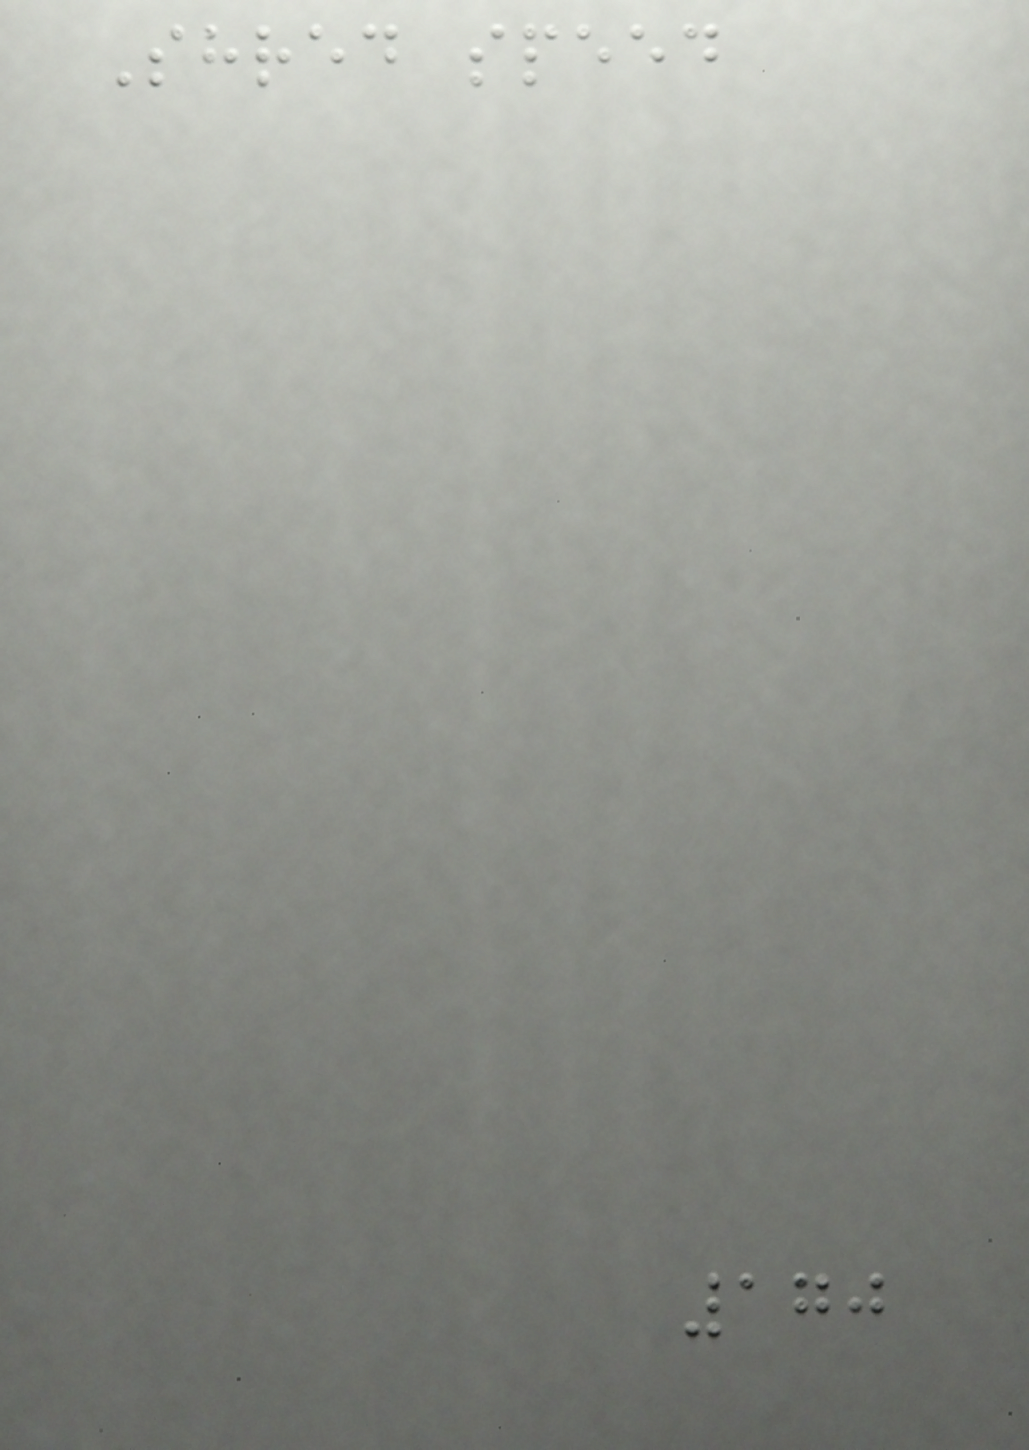Shred speed
170
